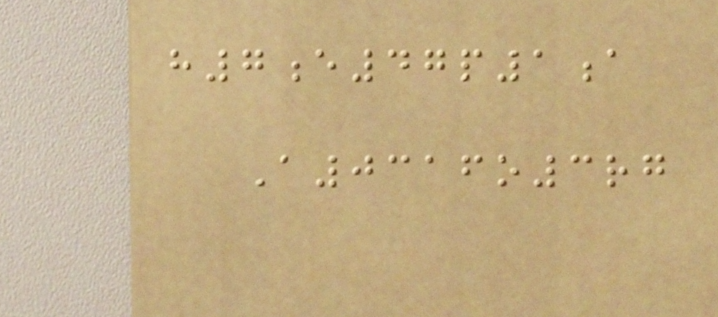h7e47p1a
A0316o3rg
